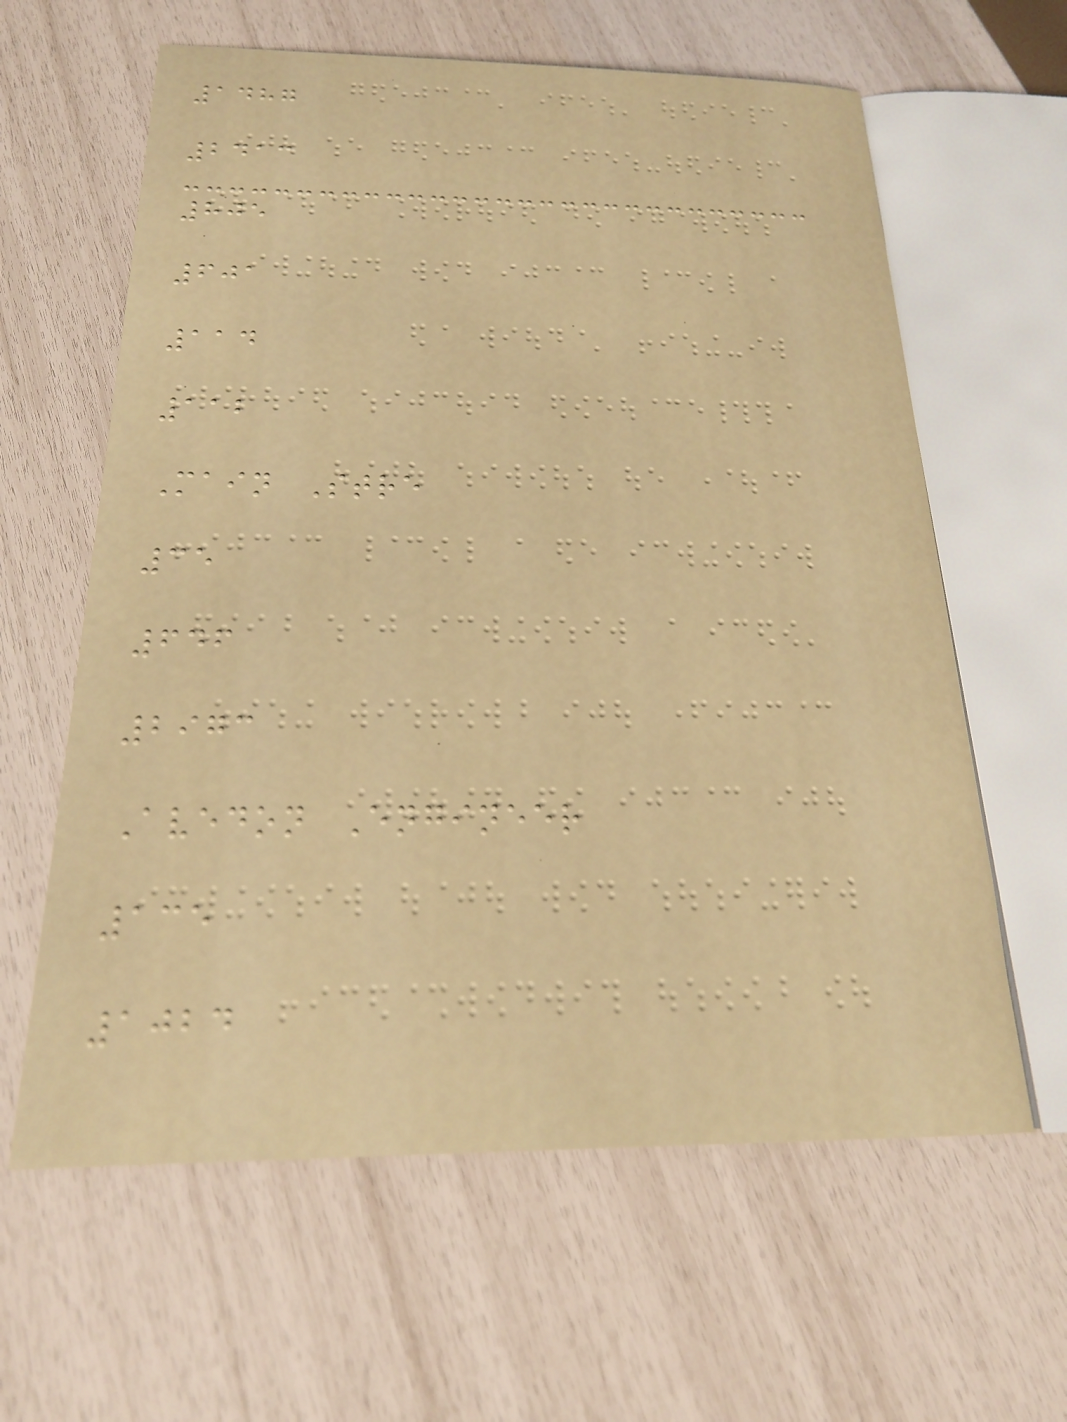1487
2413
805
601
114
112
Main Stre
35
646
2973
Avedon Engineer
135
1024
